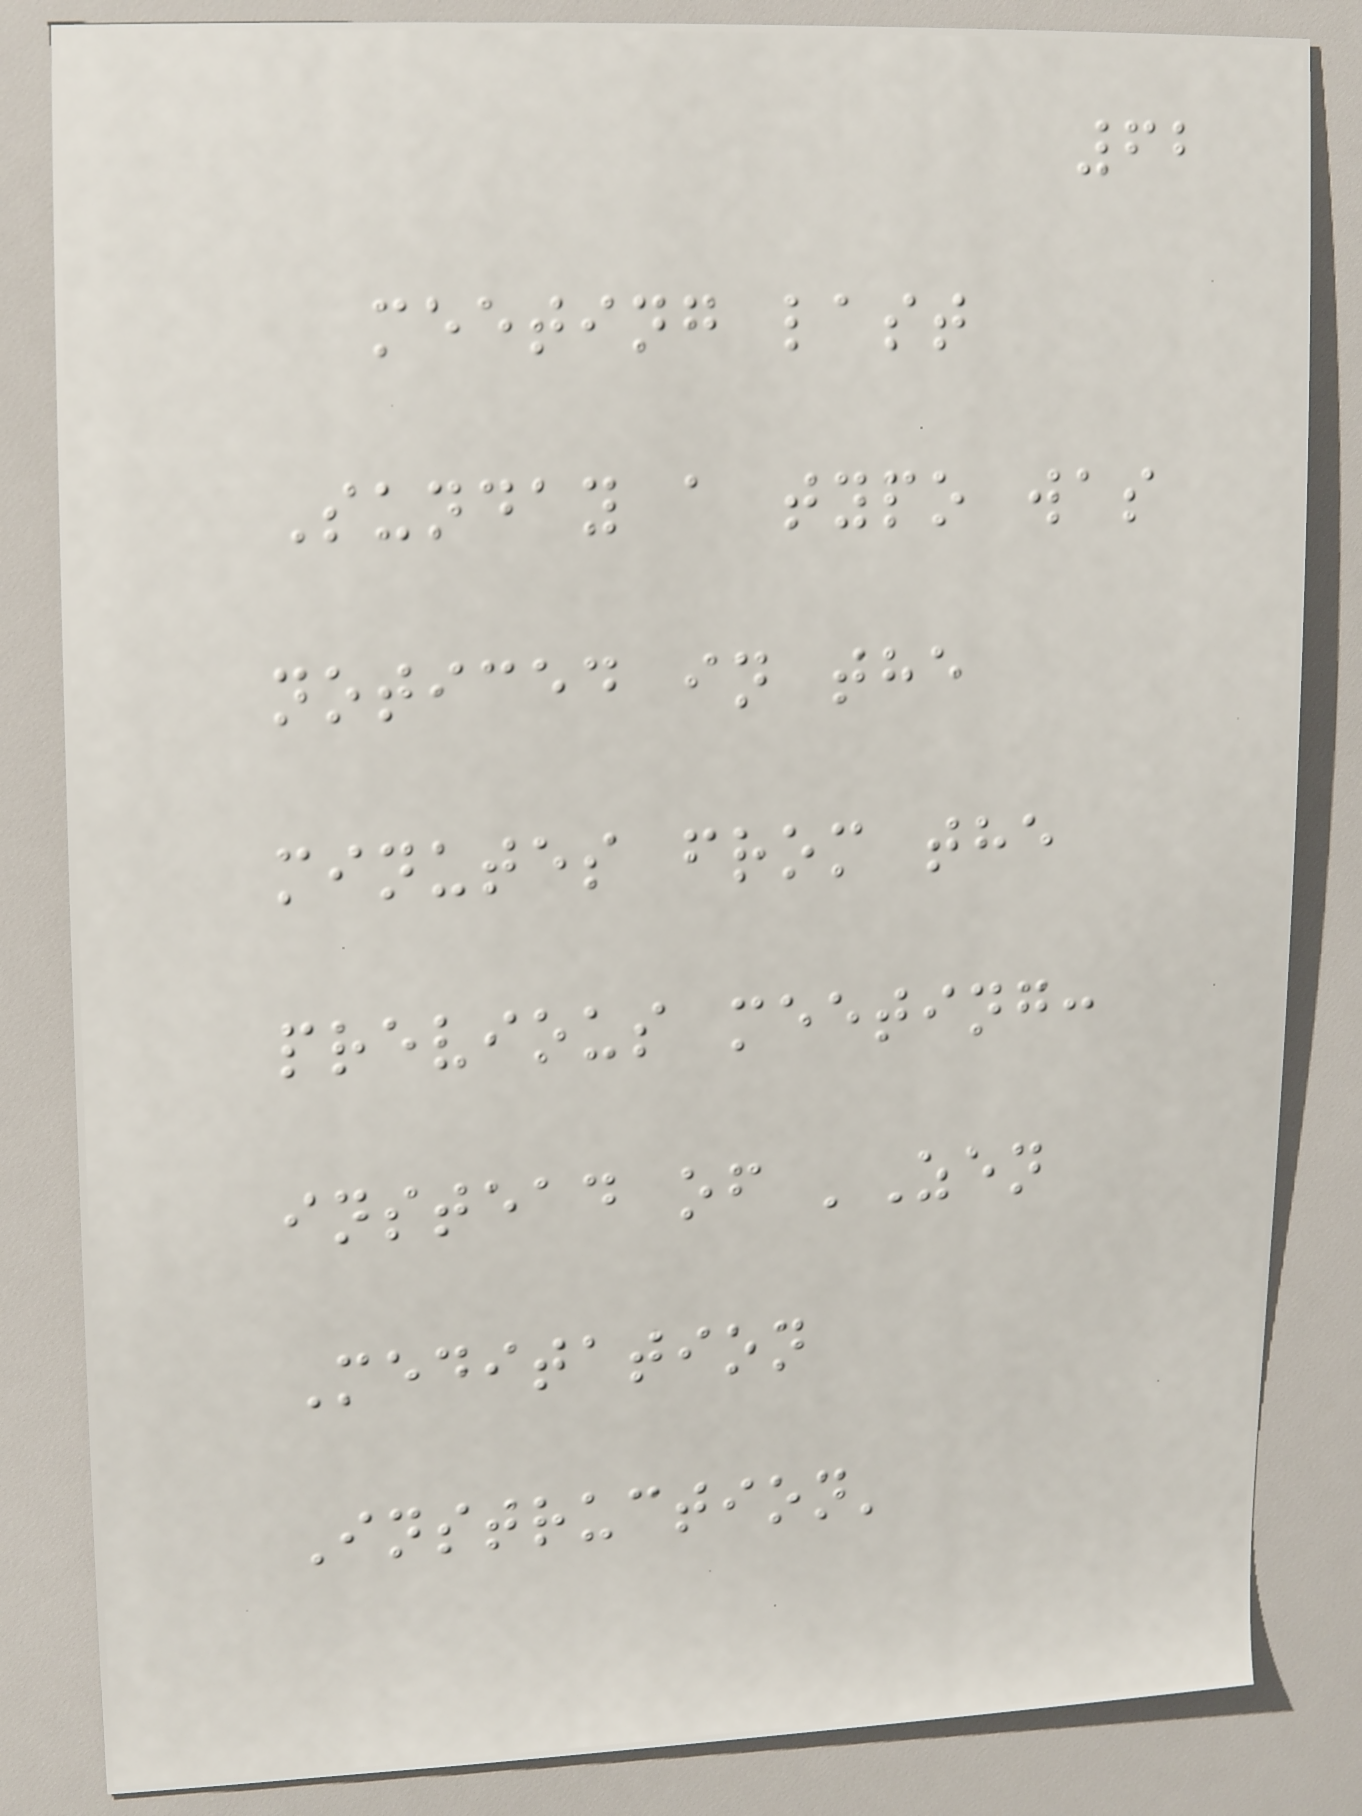62
meeting last
Sunday a typo was
noticed in the
minutes from the
previous meeting:
instead of 'Zen
Meditation
Instruction'
